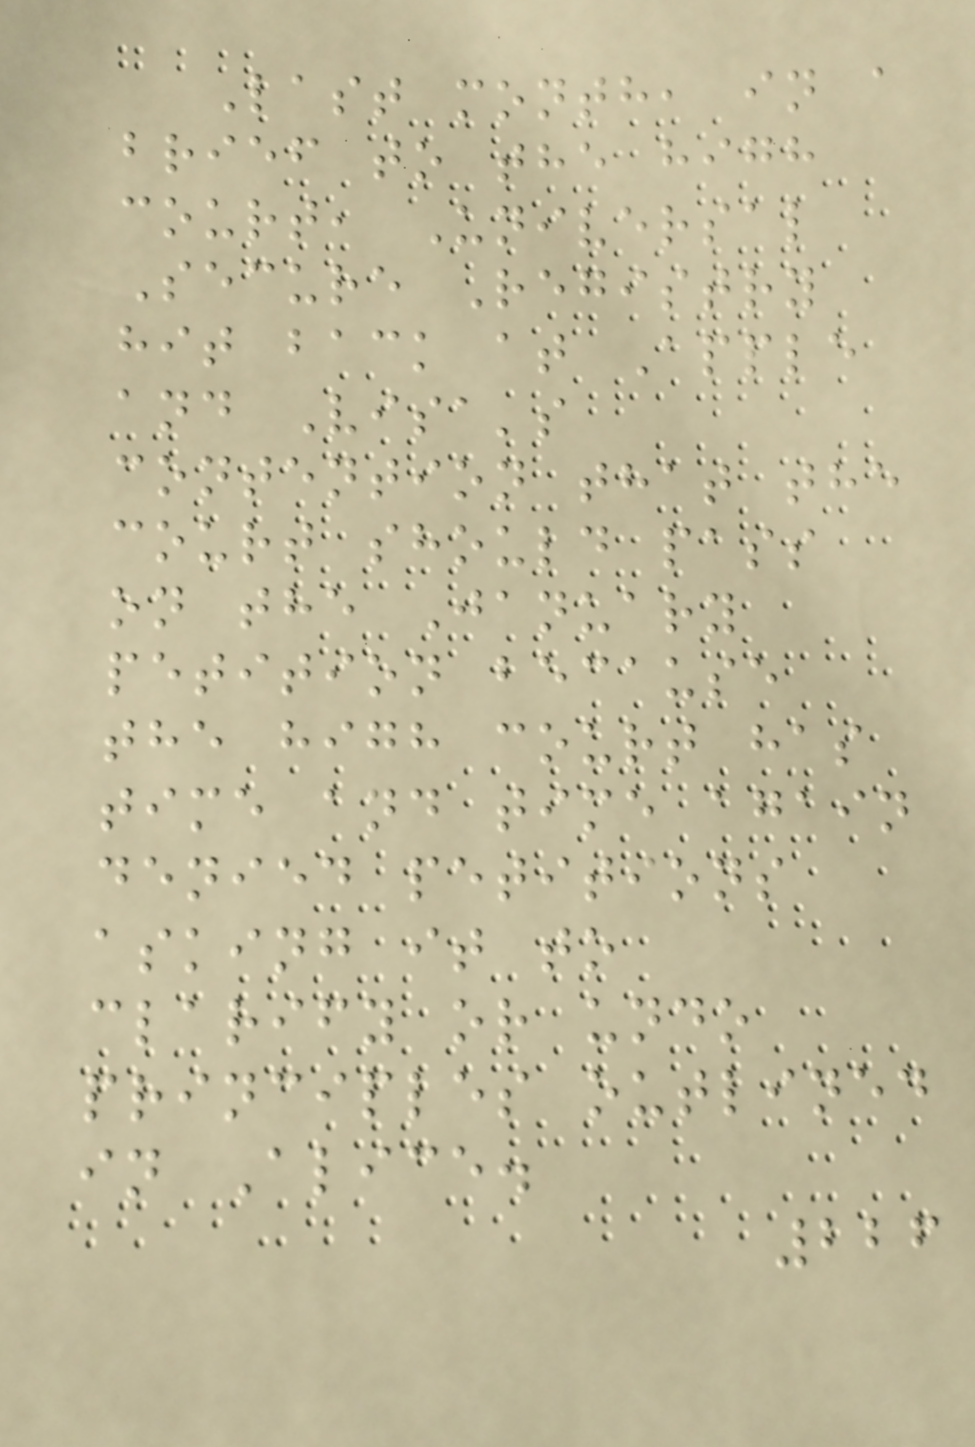Last month, in a
brief to the high
court, Universal
Secure Registry
hit back at Apple
and Visa's
contention that the
court should pass
on the January
petition because
the high court has
time and time again
denied petitions
asking it to
clarify or undo
principles outlined
in Alice.
226
